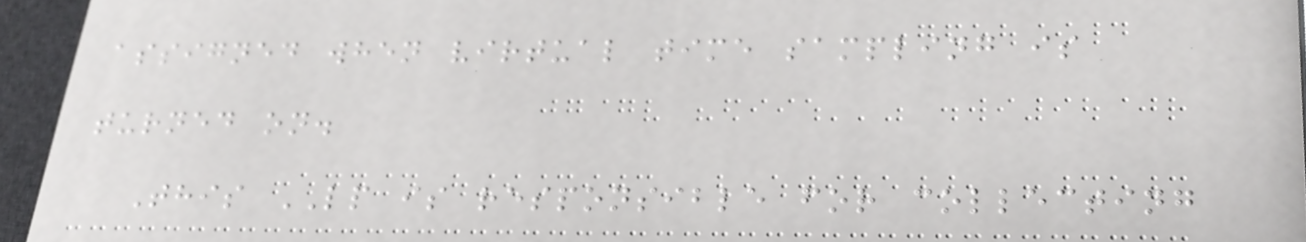assigned when virtual time sampling is
turned on.
This LP is responsible for collecting
